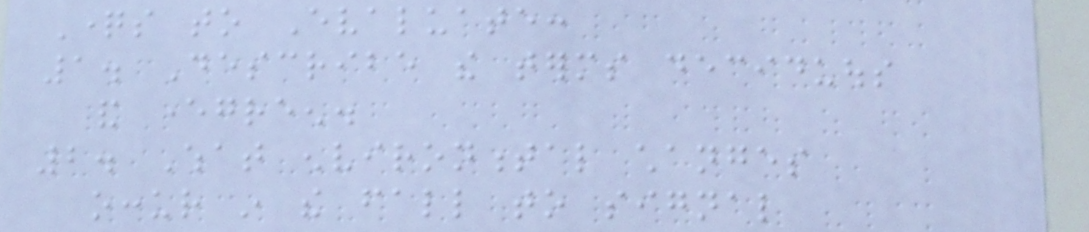Questions to Evaluate:
1. Describe the terms deciduous
and evergreen.
2. What environmental changes
occur in the fall to signal
